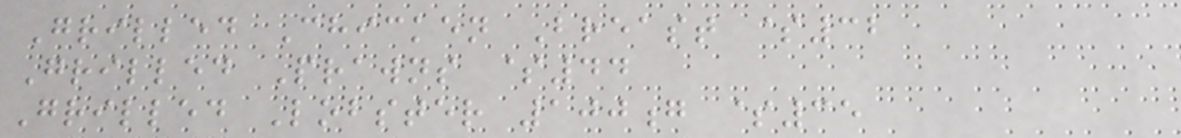Grilled Chicken Breast $32
Grilled Prawns $44
Grilled Lobster 100g $35
